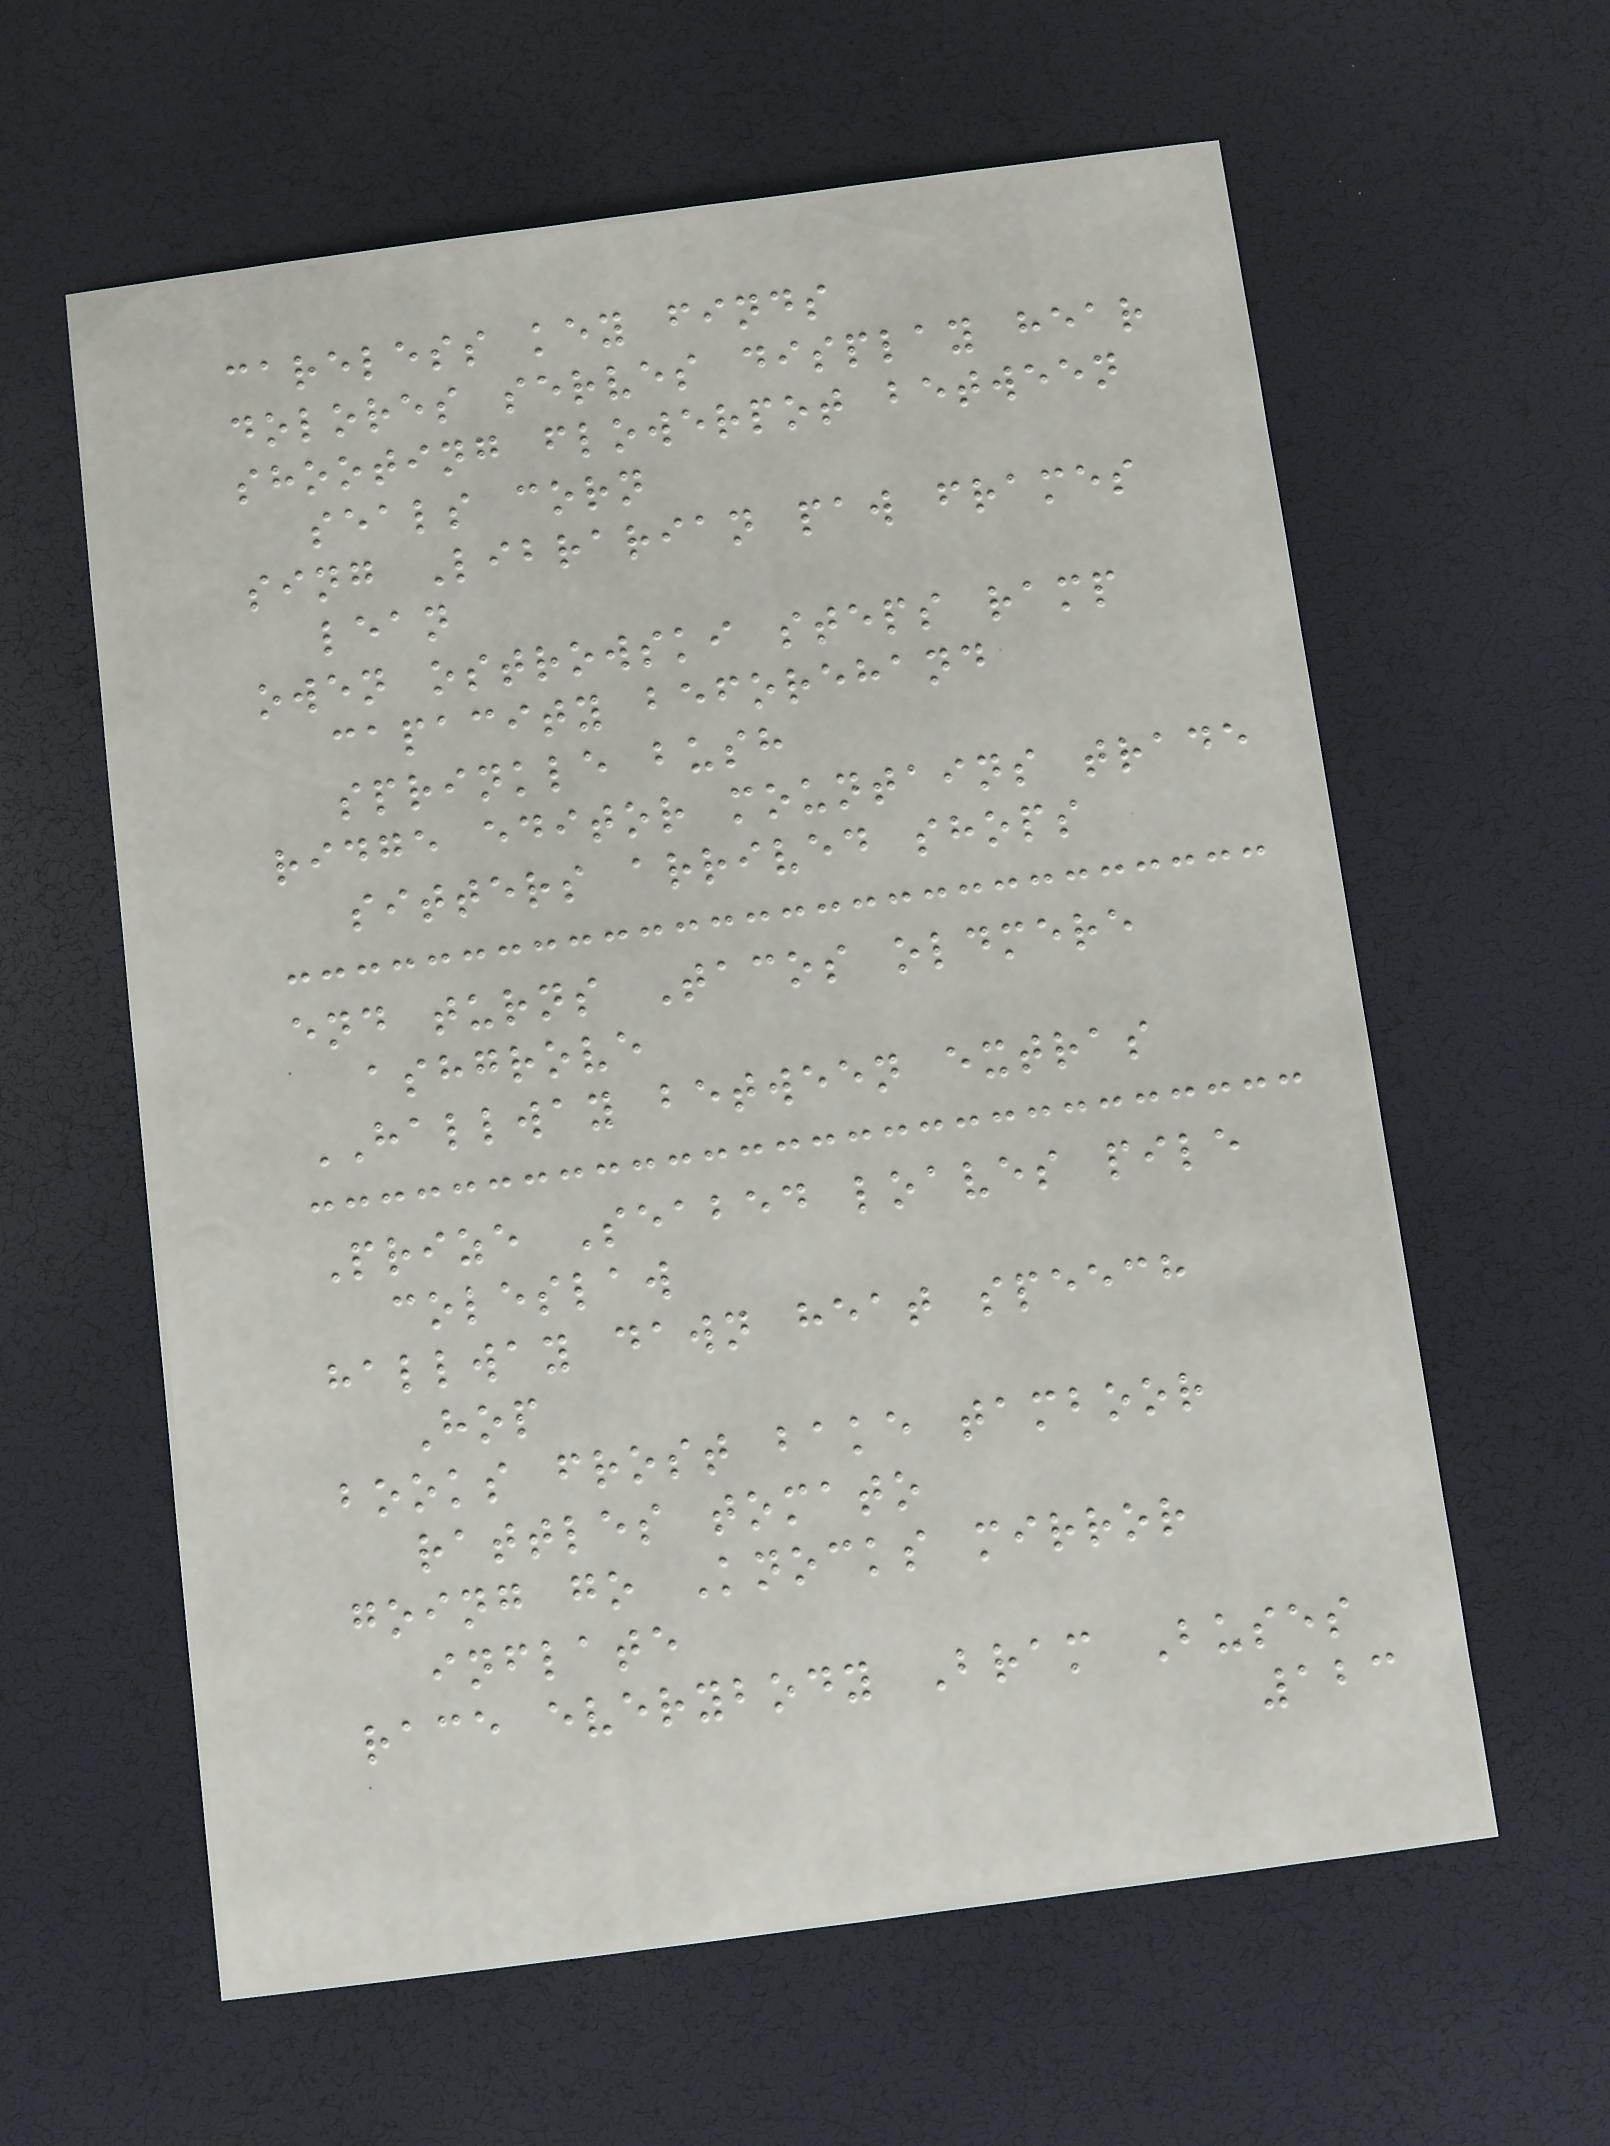careless key finds
dolores serves display hear
shooting flowerpot between
seals corn
sing Librarian paw frames
lean
owen ostrowski steps ramp
capacity beforehand
sprinkle bush
ridge editor mountains trade
sitters arrived shops
end turns Tacos oldmere
ashgrove
HALLWAY between extras
Prize Seabed loaves pile
coleslaw
hallway dawn heat speech
Hop
books frost bake tamboor
rattles tomato
going go Knocks mirror
inflate
race everybody Bram Buses
123
